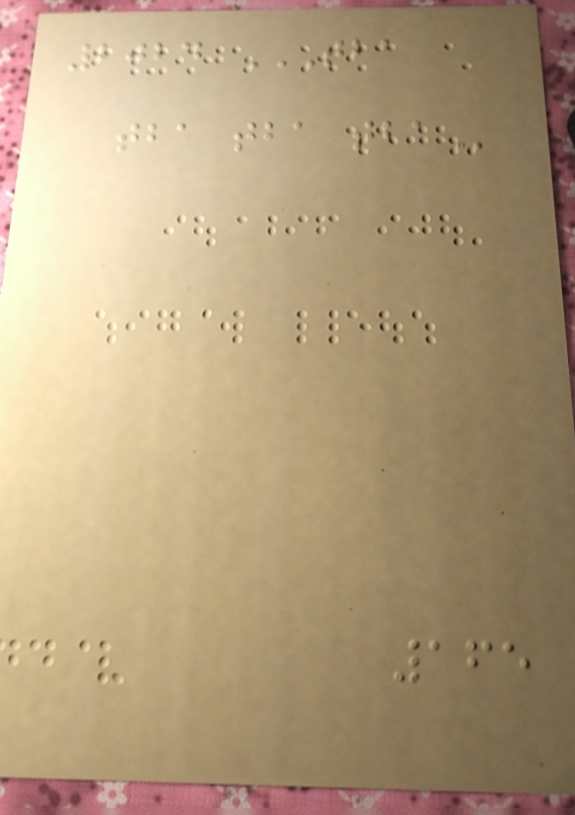2024 TBA
TBA TBA TBA
165
